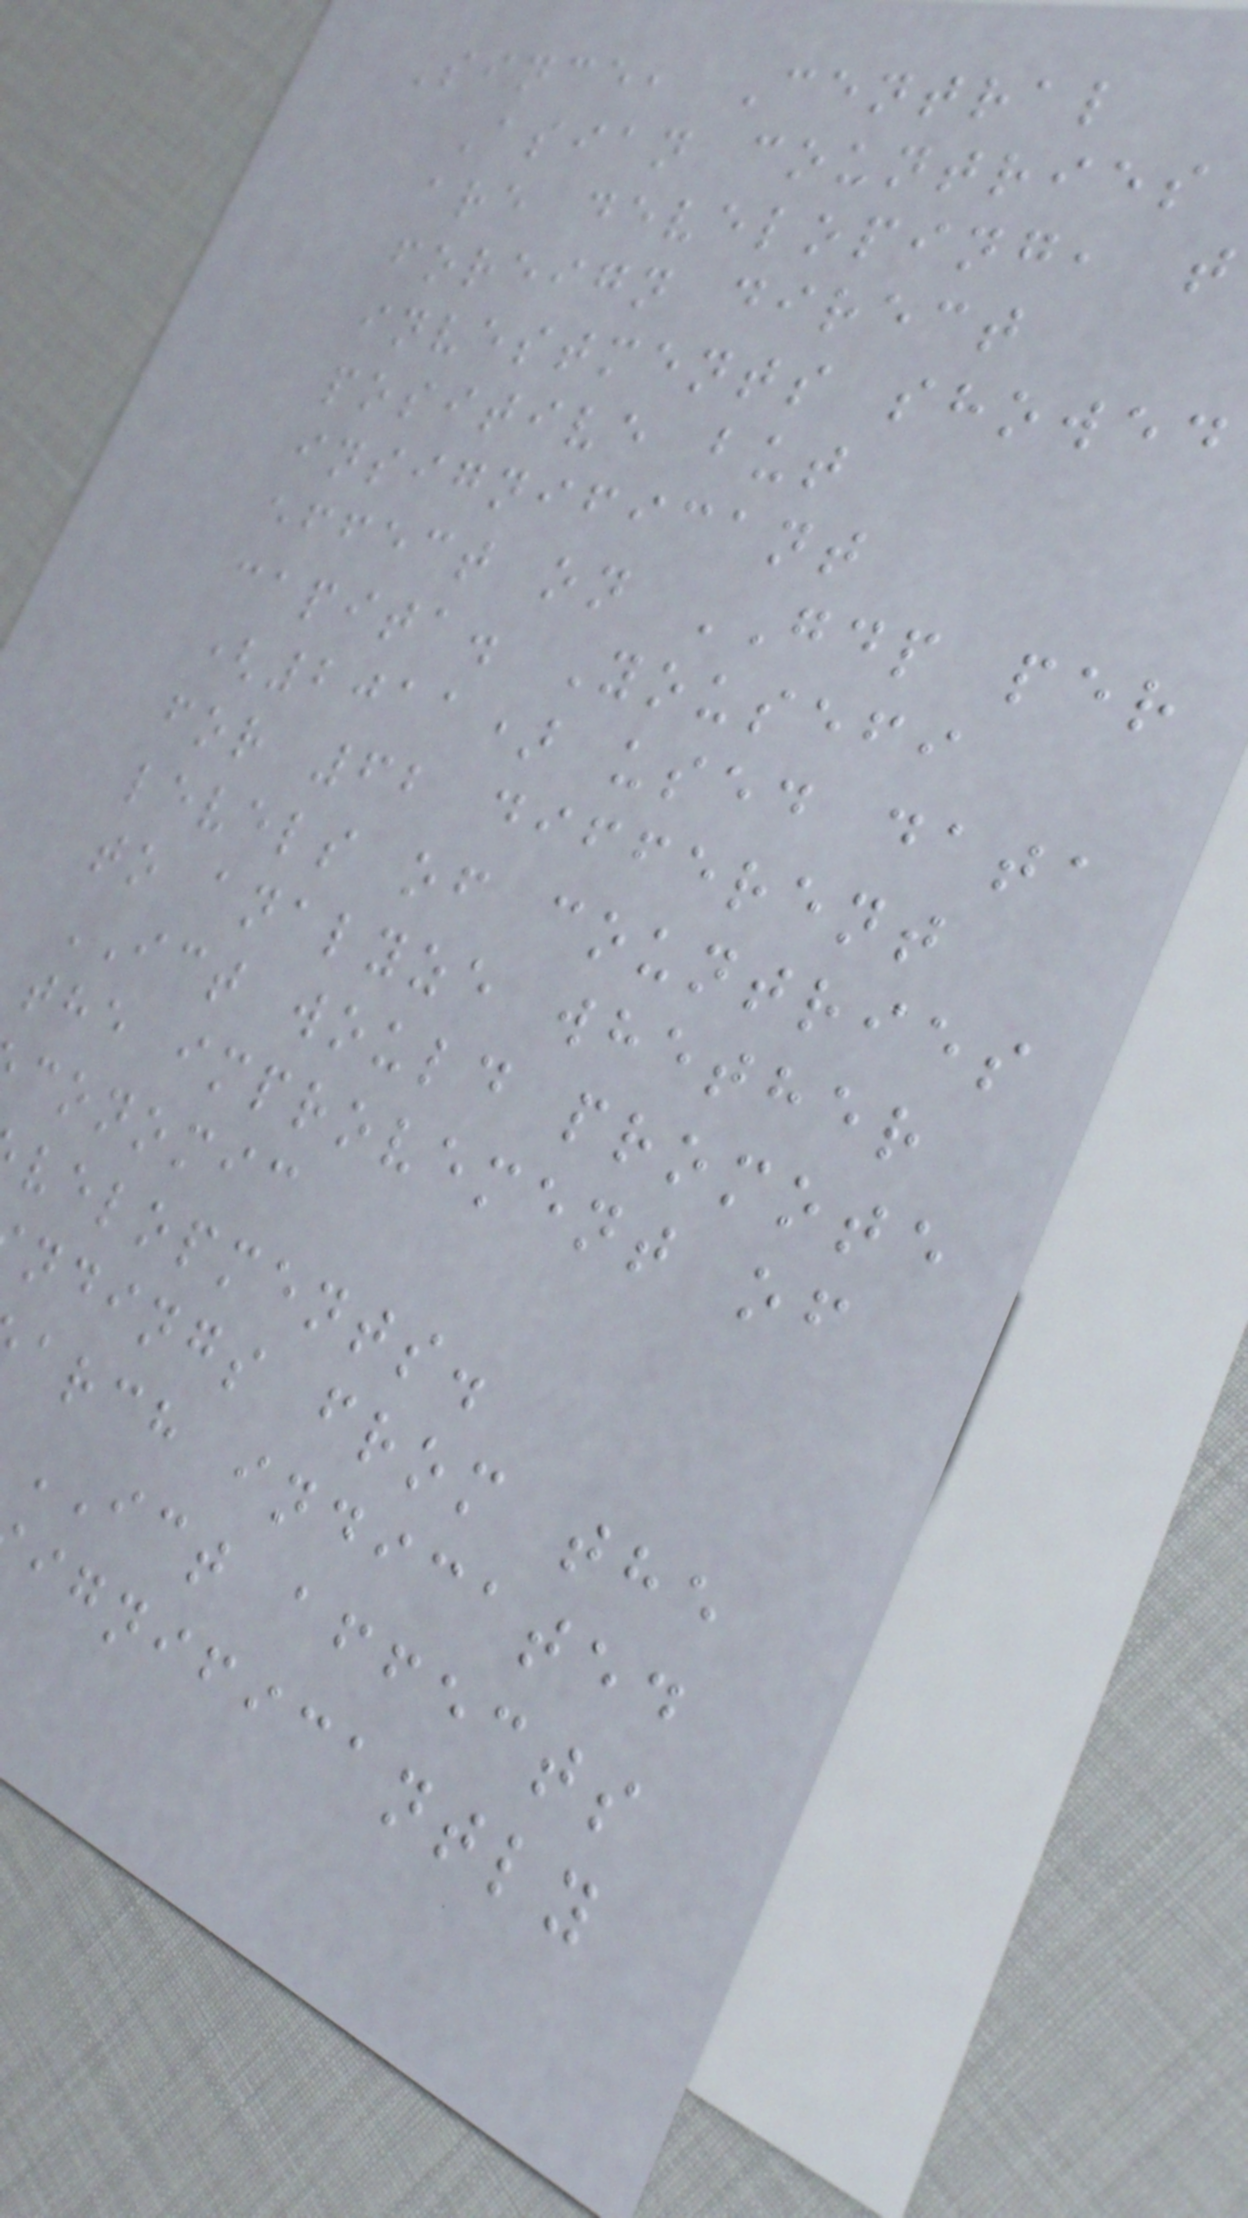Since, Central
Asian countries
are developing, t
foreign direct
investments showed
positive but
insignificant
effect on GDP per
capita. Yousefi
(2011) used data
for 62 different
levels of countries
to analyze whether
ICT would promote
the improvement of
conomic
velopments.
ndings from the
arch indicated
ICT affects
ignificantly
